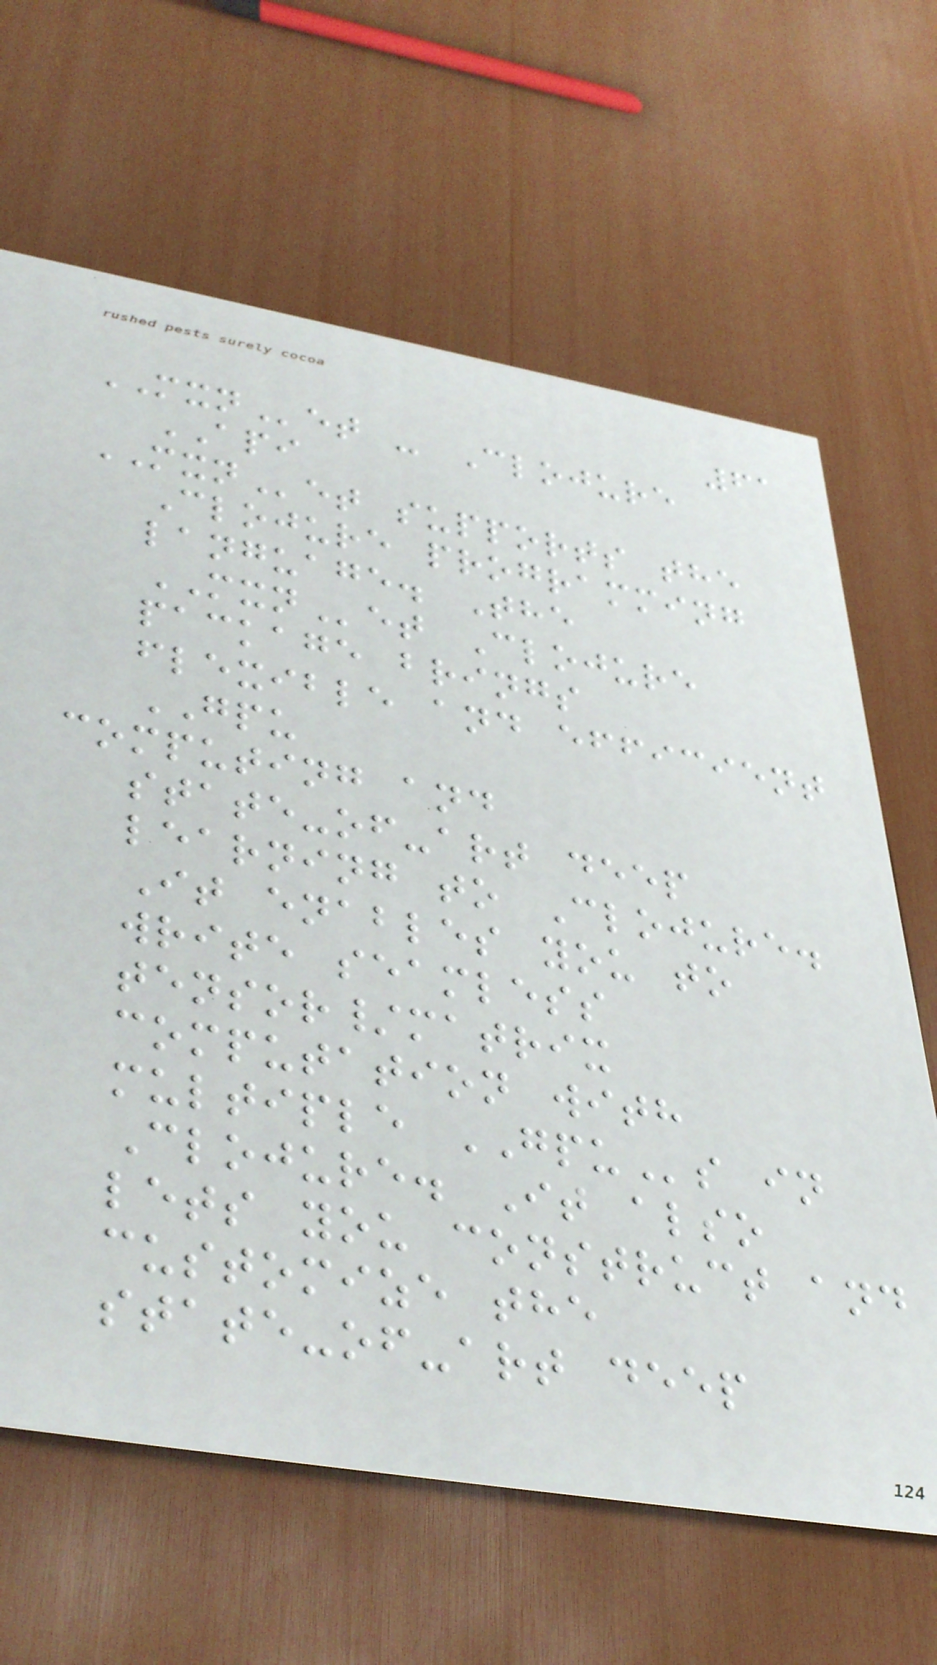61
MXNet - Clojure
API
MXNet supports the
Clojure programming
language. The
MXNet Clojure
package brings
flexible and efficient
GPU
computing and
state-of-art deep
learning to Clojure.
It enables you to
write seamless
tensor/matrix
computation with
multiple GPUs in
Clojure. It also
lets you construct and
customize the
state-of-art deep
